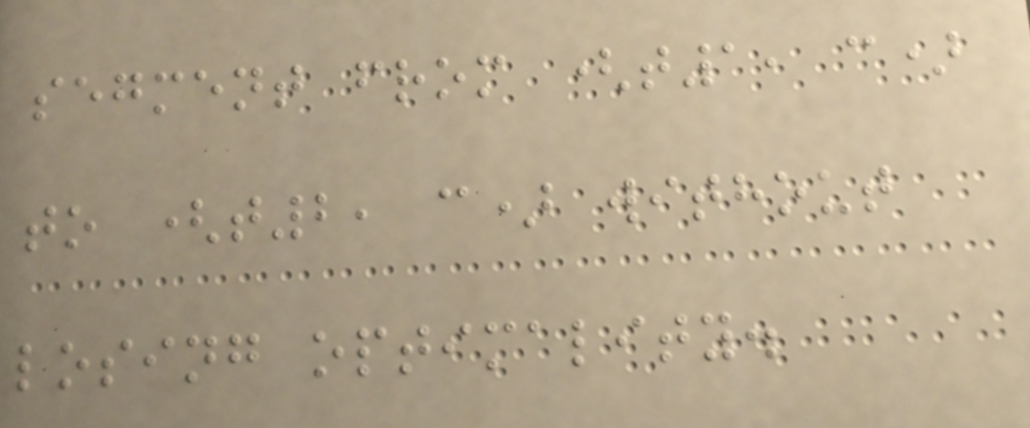segment from (t1, c)
to (t2, c) without
losing optimality.
